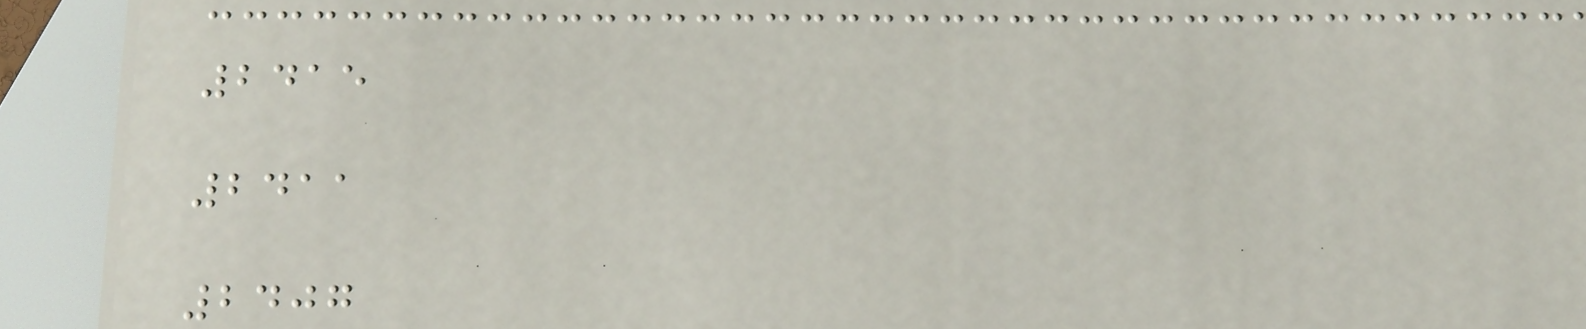2415
2411
2407
